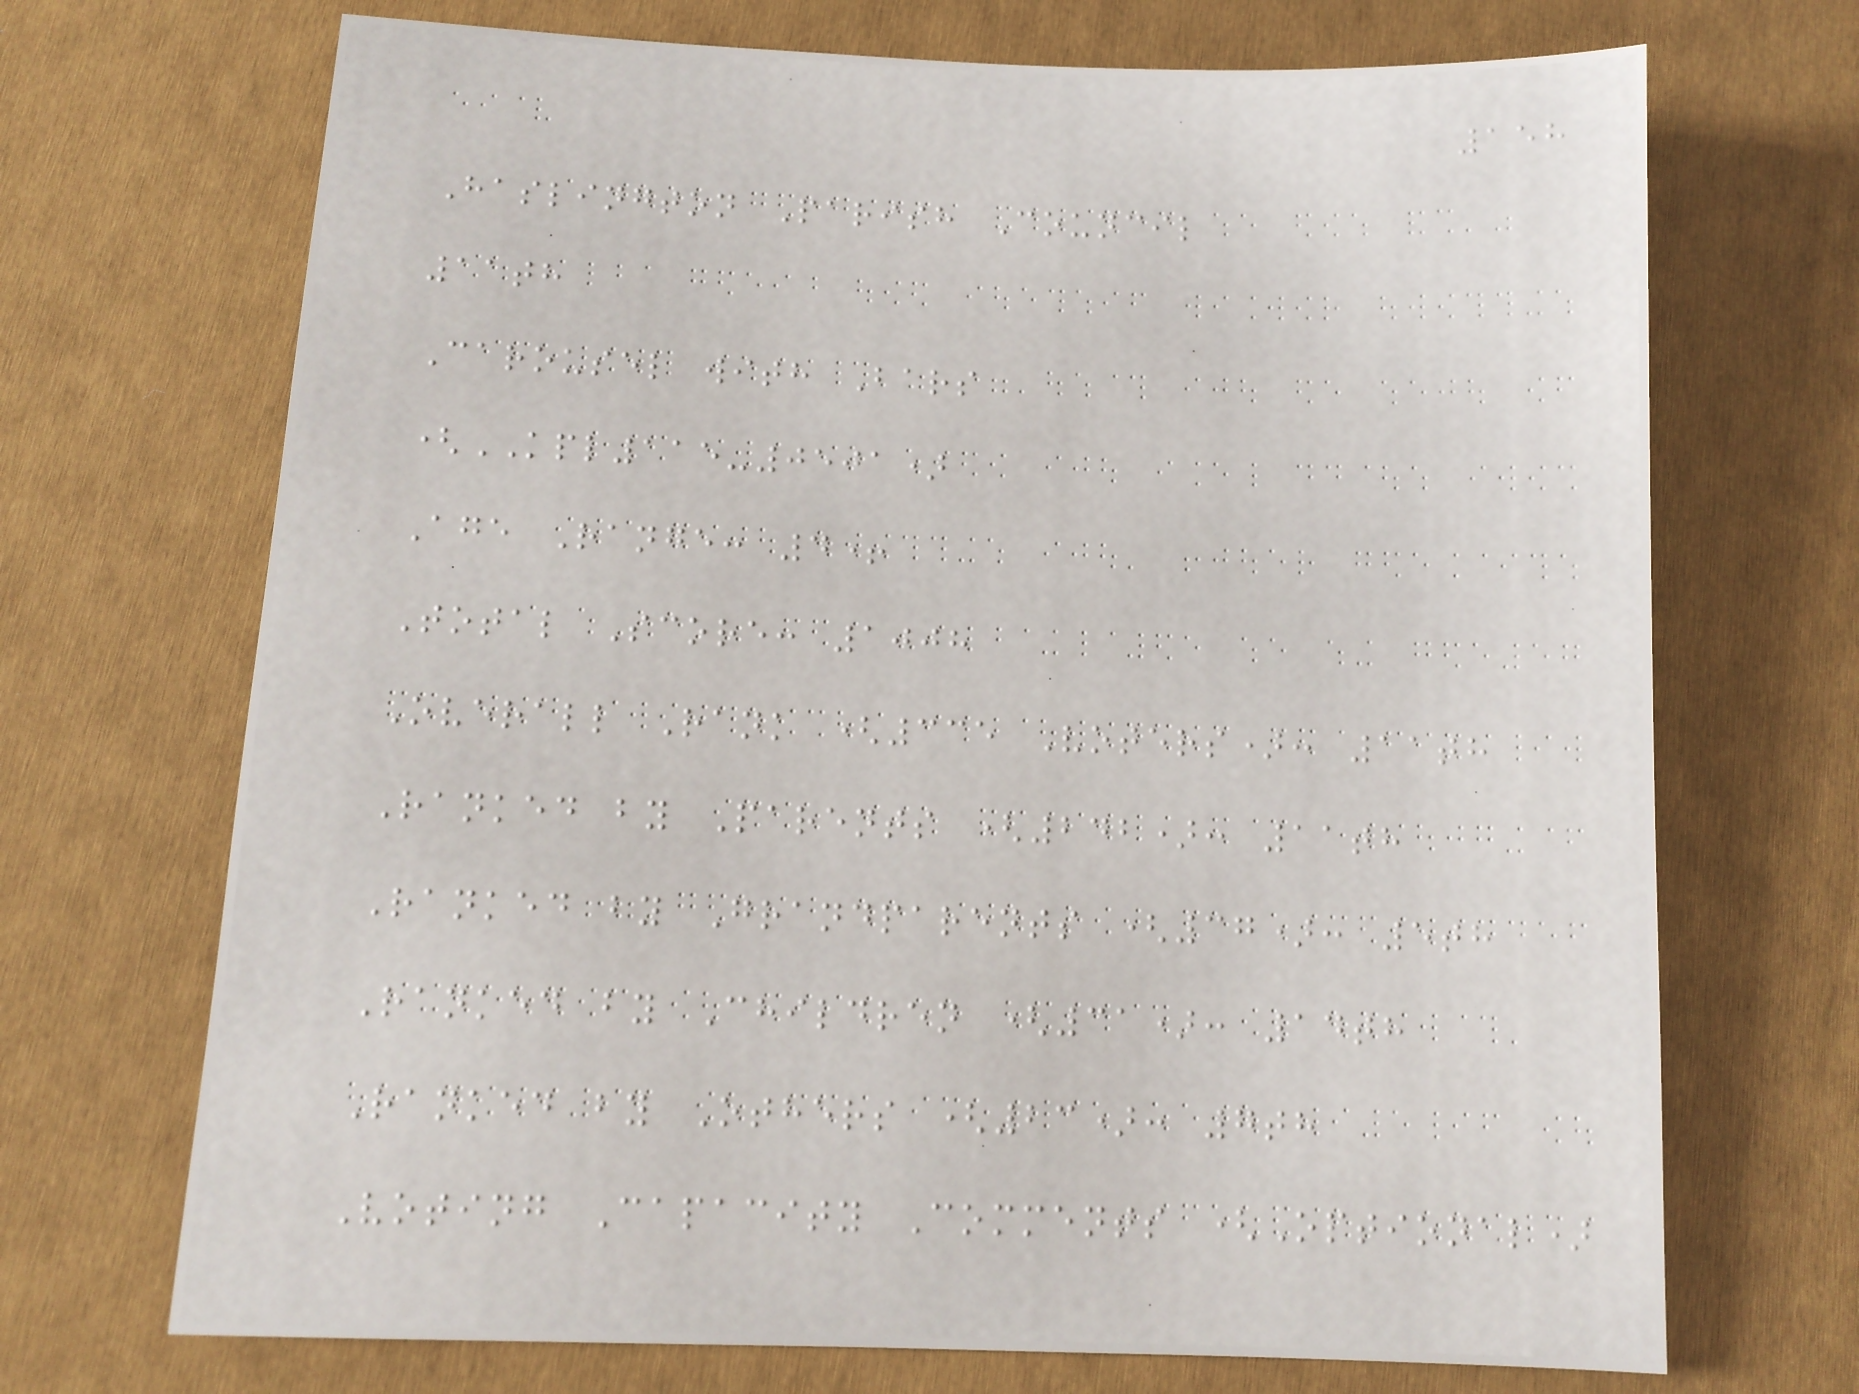158
Haslington Parish Council
11th
Carousel with Bars
(KPL115-0501)
Age Range: 4+
Total Score: 1008
Overall Rank (335 Voters): 11th
Ranked by Parents (242): 11th
Ranked by Grandparents (37): 5th
Ranked by Children (31): 14th
Ranked by Others (23): 7th
Voting Capacity Comments (Optional)
